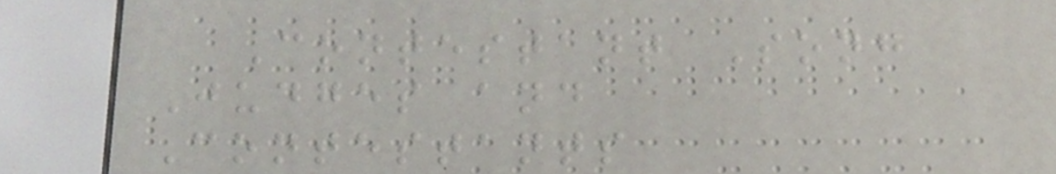Contestant Song
Judges and
Contestants
